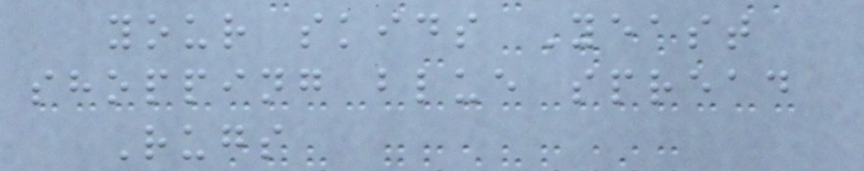your skids Yeast
shopping blue spread
Rugs
